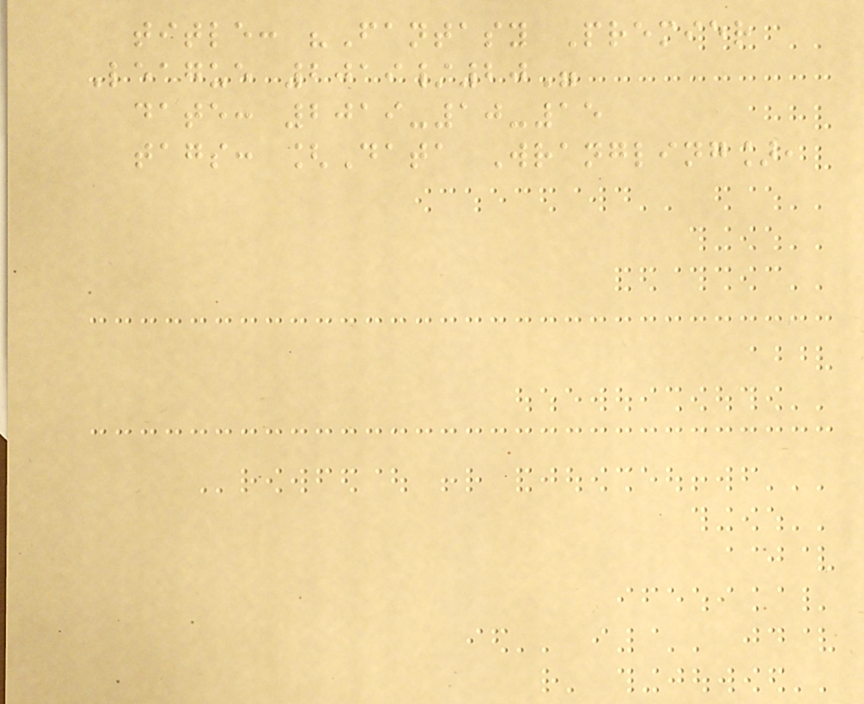title: "Fantasy Premier
League 2019/20"
date: 2019-10-15
tags: [Data Wrangling],
